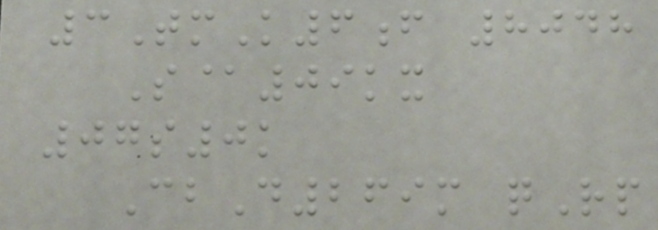3TmK6f 8048
S@09kx
07s0k
CbD269m qRp
